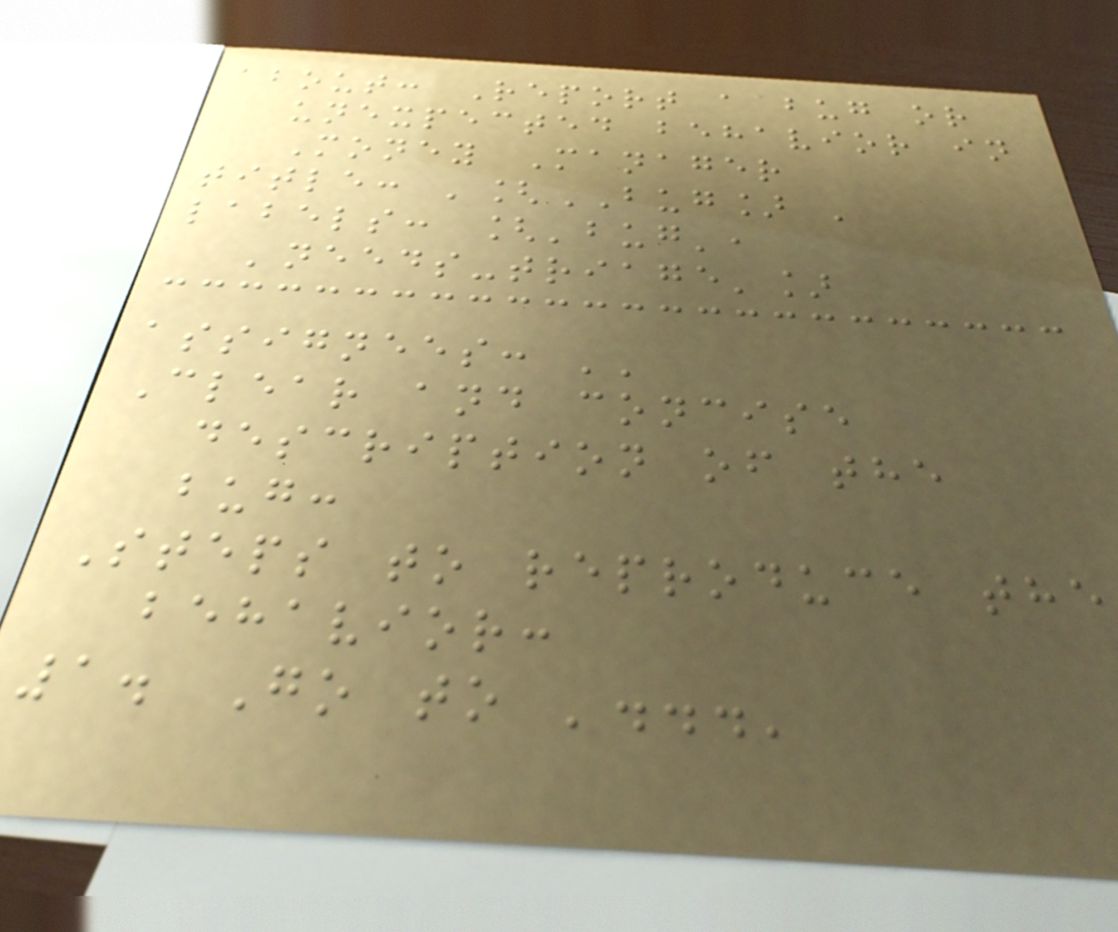about: Report a bug or
unexpected behavior in
Money Manager
title: '[BUG] '
labels: ['bug',
'needs-triage']
assignees: ''
Clear and concise
description of the
bug:
Steps to reproduce the
behavior:
1. Go to '...'
